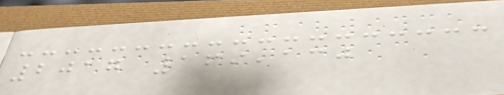2017 169,130
